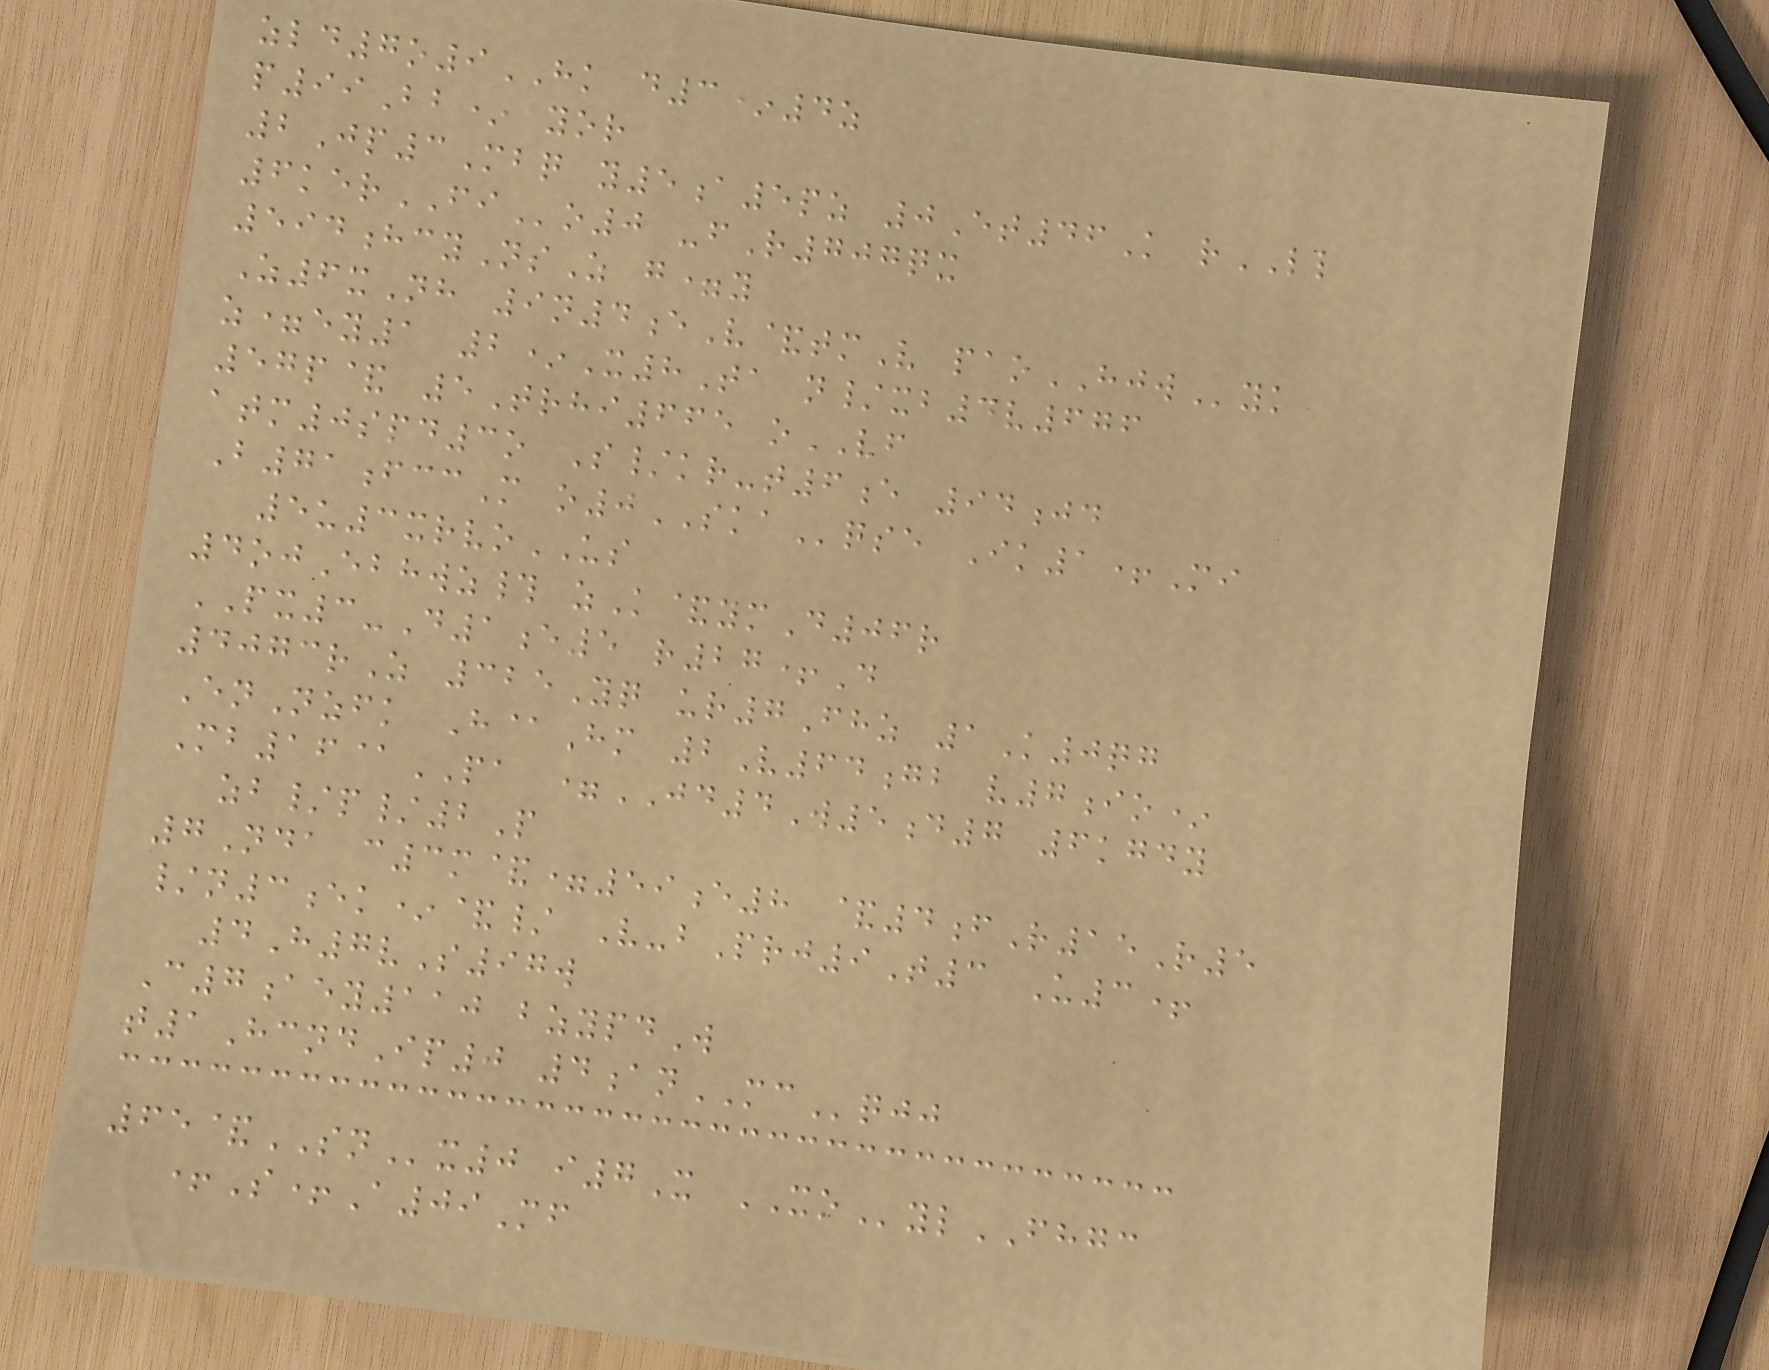zld7o9HK d3*4z
p99Bb* yor
2Jp3Mbq y5a5pz 0Et46K rLL
6kerFIo0 -fR707qx
594hcyNsZ g=y
Z6xNh 9n4eV&tmV paoHJWyk
z=ey1 2*X8Ta n/xb4v676
57p& 5Trhi665 oVF
atm0spd3o S/kr-t6e 94jd
B71fccM o0SKAqse Ik1+Mi
5u3xrvoUS
4ojEbhwz# zK&ymD06r
PX3-D1e5 r27+D
4073rZ 325Yq ur7Fhz 1K0qg
EnNzfk H@Hm 2V64gb v7io*
Mb16@PA =JD4W5d7 6kgdy
zb/p/2P
7Nda c3m&=59e8 &4fR15R5
/n3ek*&/ V-bPrj9T3 U3+
4H7vS97w
C7aey110 bzypdW
t1HcndIp0 4anMCqjj
65&SNx0 i7X XOylFHGC
+S+A09Mf
